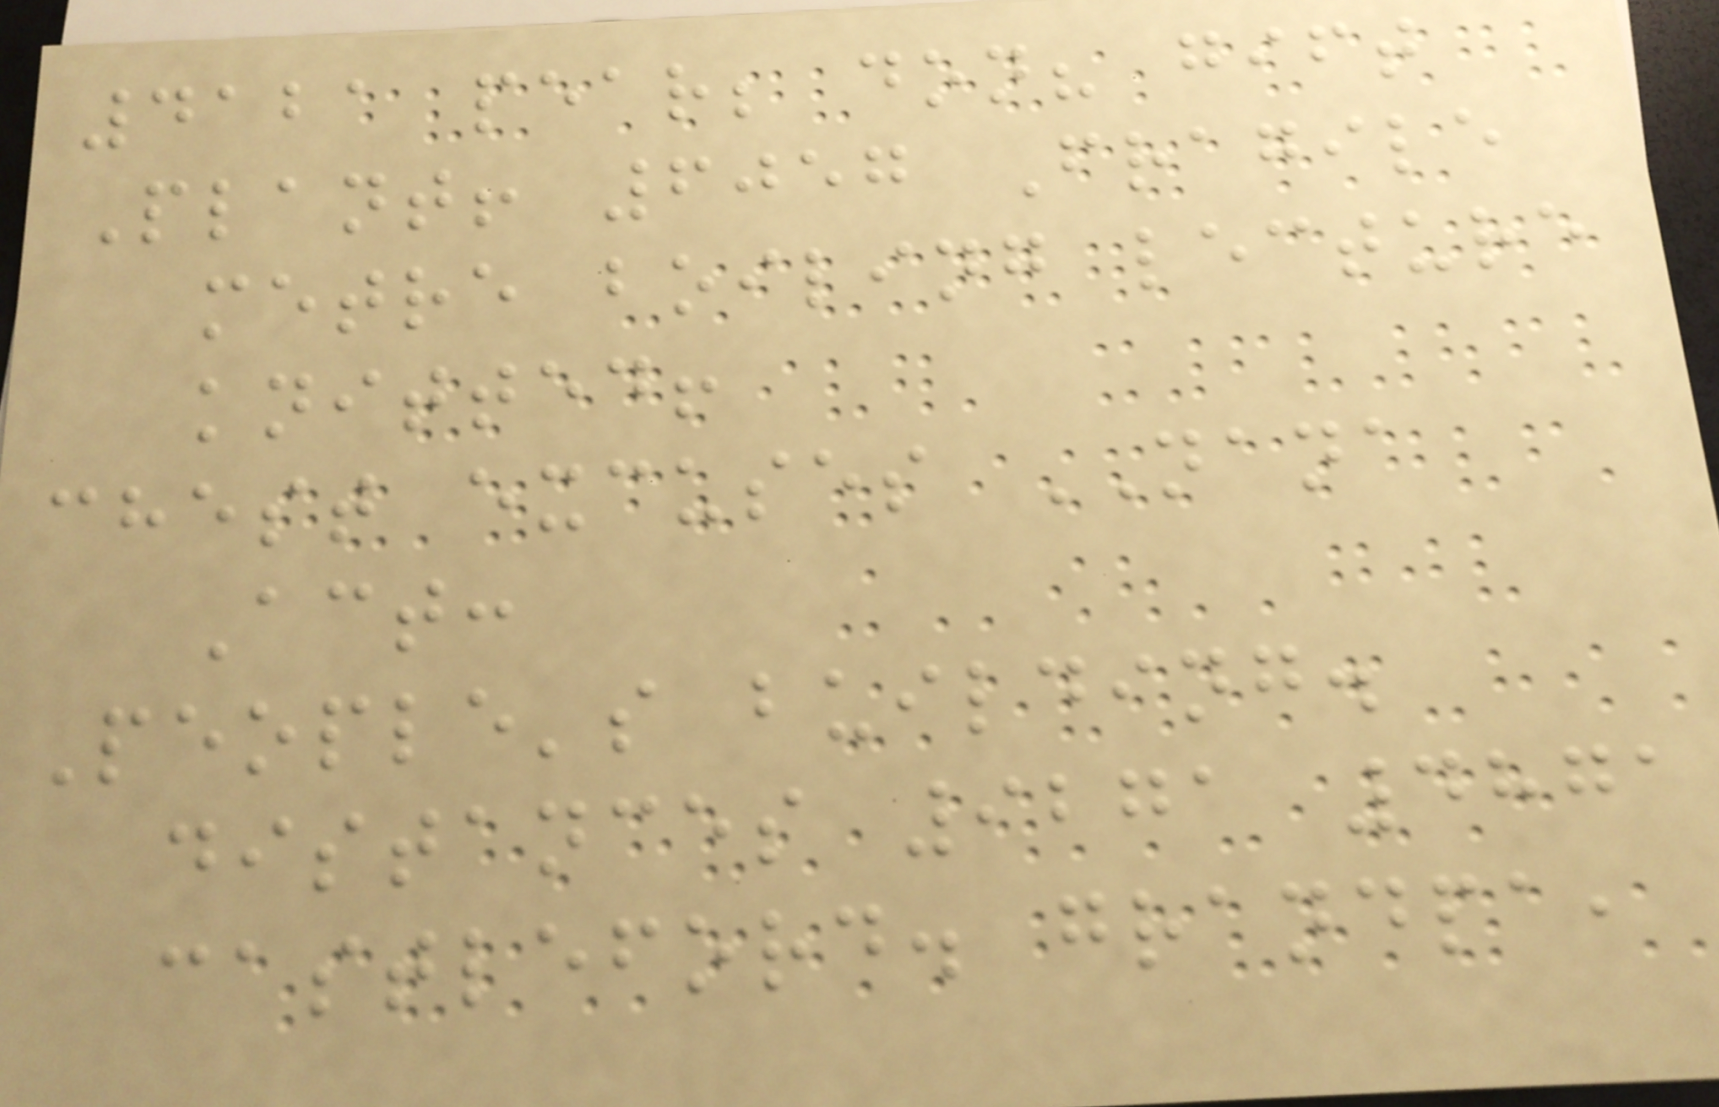4121 pear; don? gift
Plant! 6057 Fragile
metre boiling lecture
knitted!
chest excuses NANA
Act:
People's building.
distances 9271 4871
castleford. grandpa,
